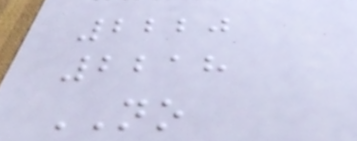2220
2218
NO
